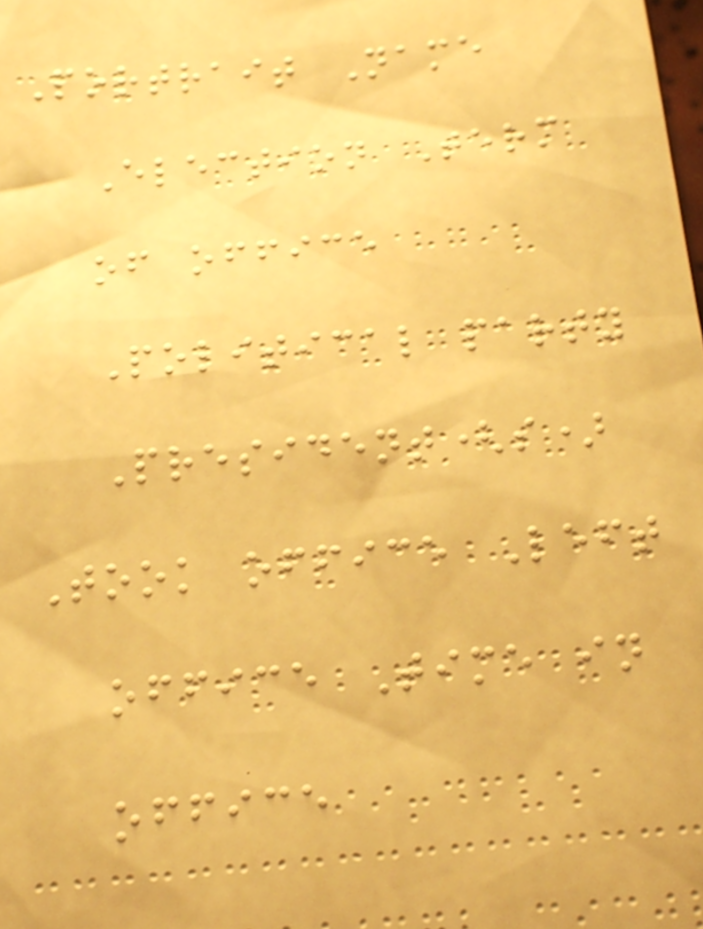Portrait Name
Election Term
of office
Political party
President(s)
Took office Left
office Time in
office
